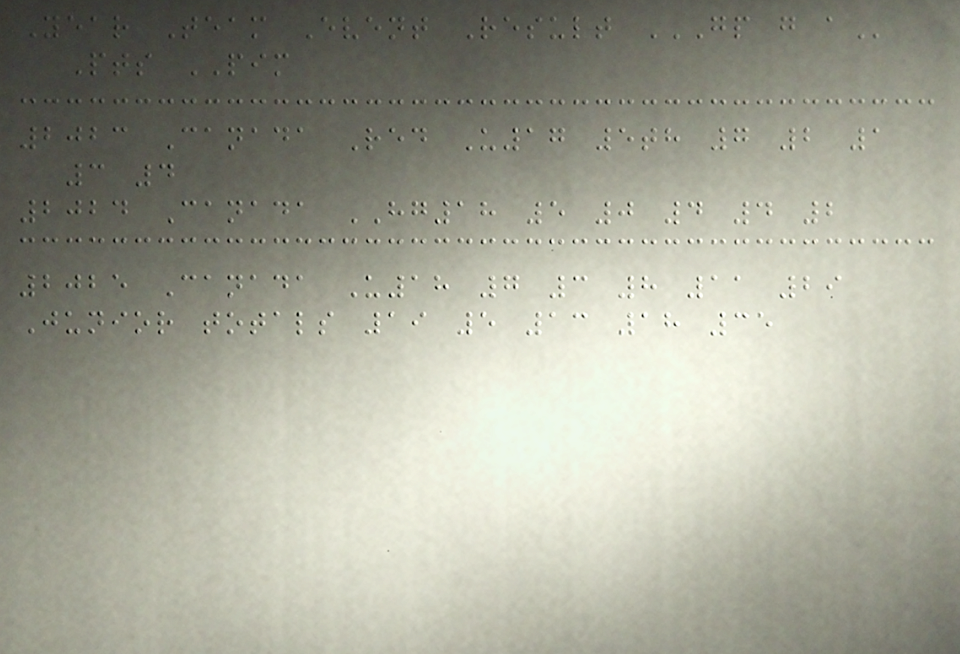Year Team Event Result GP G A
Pts PIM
2023 Canada Red U17 5th 7 2 1
3 4
2024 Canada HG18 5 0 4 4 2
2025 Canada U18 7 3 8 11 29
Junior totals 19 5 13 18 35
